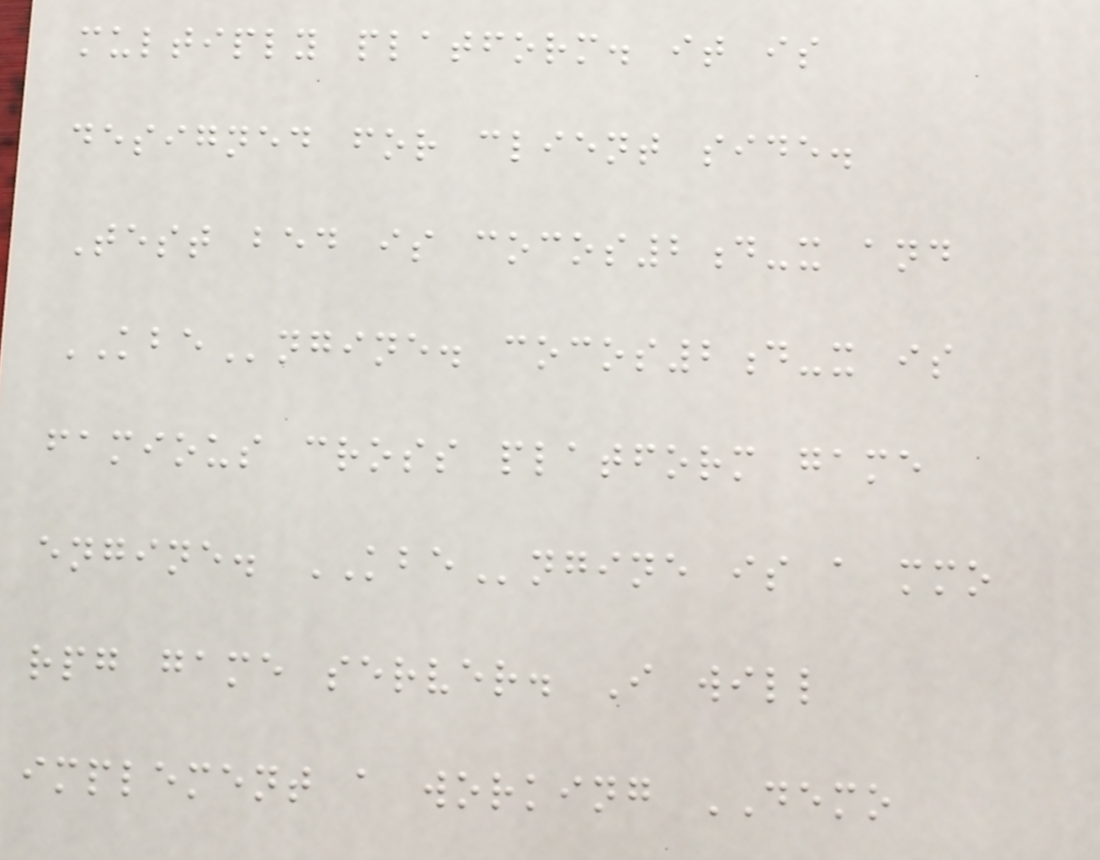multiply platform. it is
designed for client side.
Test bed is cocos2d-x and
KBEngine. cocos2d-x is
famious cross platform game
engine. KBEngine is a mmo
rpg game server. I will
implement a working DEMO
